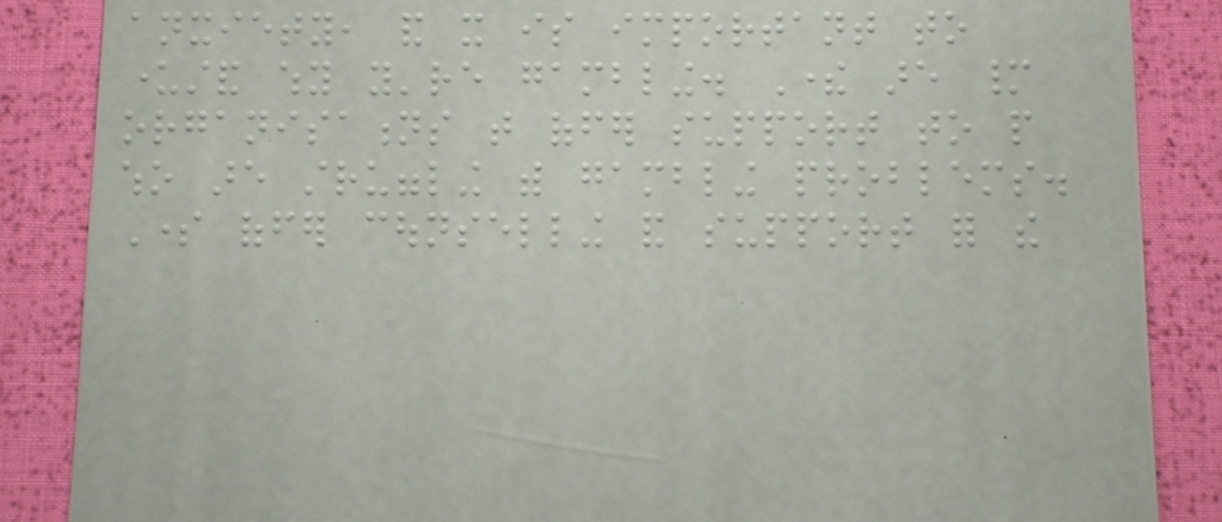anxiety, and it is important to
understand why you're gambling. There are many
organisations that offer support to people
who are struggling with gambling problems.
Some offer counselling and support for the
